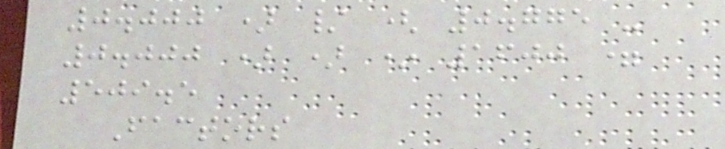0.000 ) / ( 0.775 -
0.000 ) ) * 1600 =
509.5
Factors
